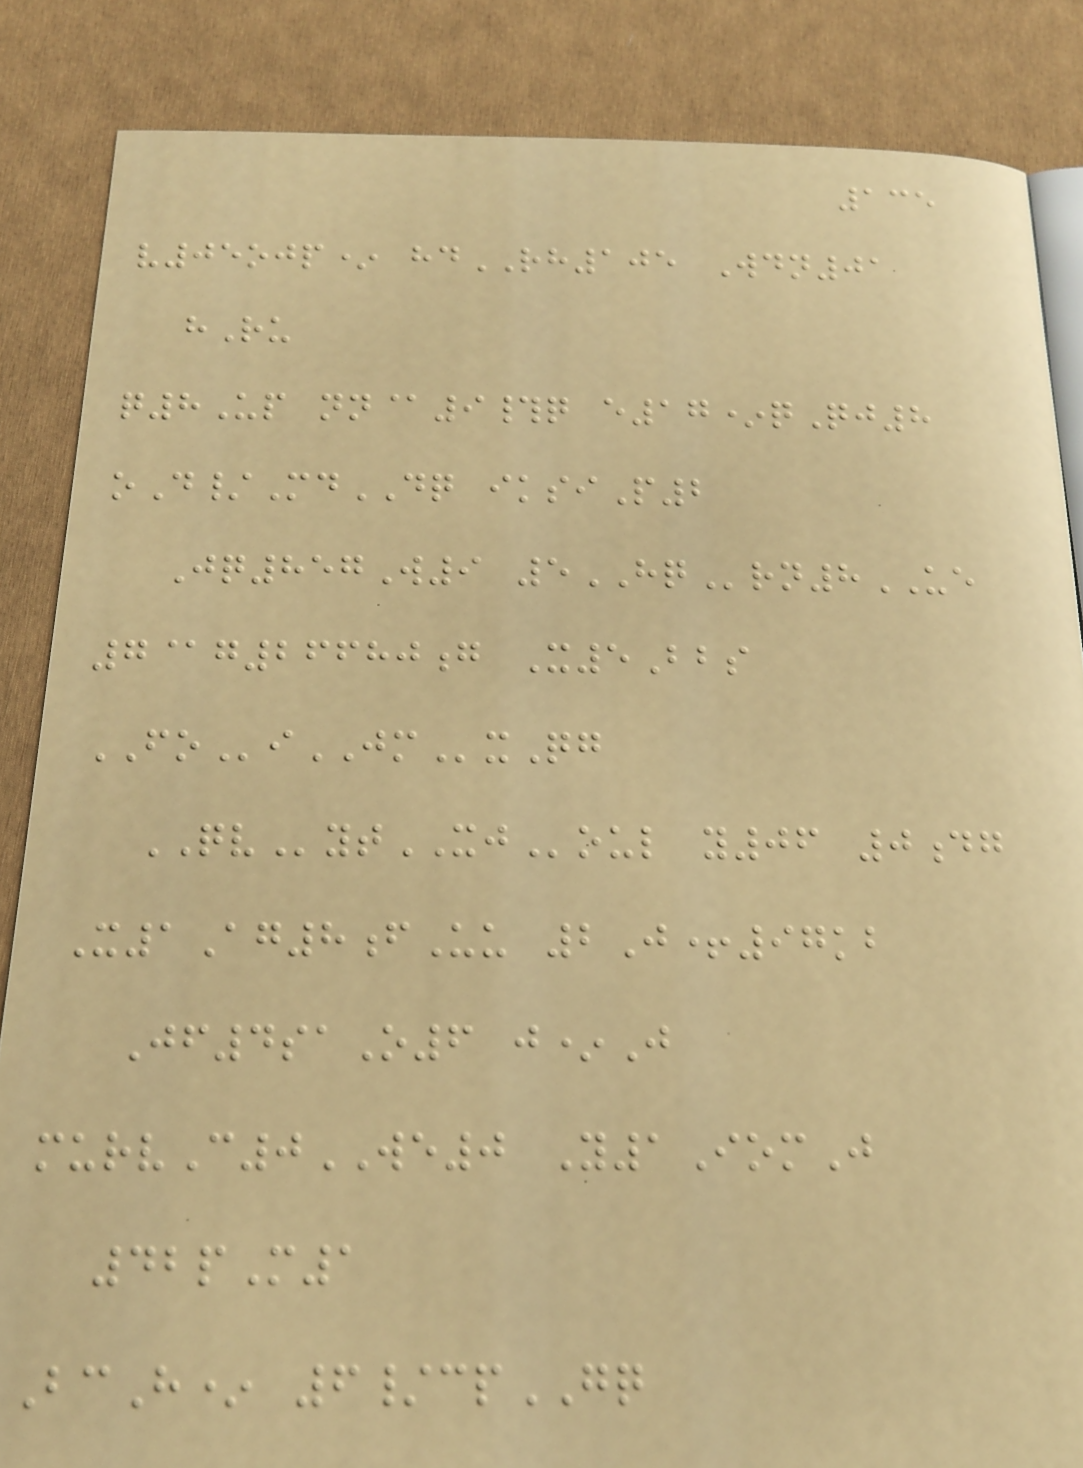135
v05ojp* hdRH105 Wdn01
hRu
q8Up nn@9#q e17*qQj8
oD/MdDQ iksiP2
Jq857W9 5HQrn8UE
7@g26680g X5Bbs
FOiJMxQg
QVytXJoul y06 0dg
X1Ag8fUu 2J+97kb
Jf4saO6 j*J
murvC0WE0 Y1IomJ
42pM1
BcH* 6/cpGQ
